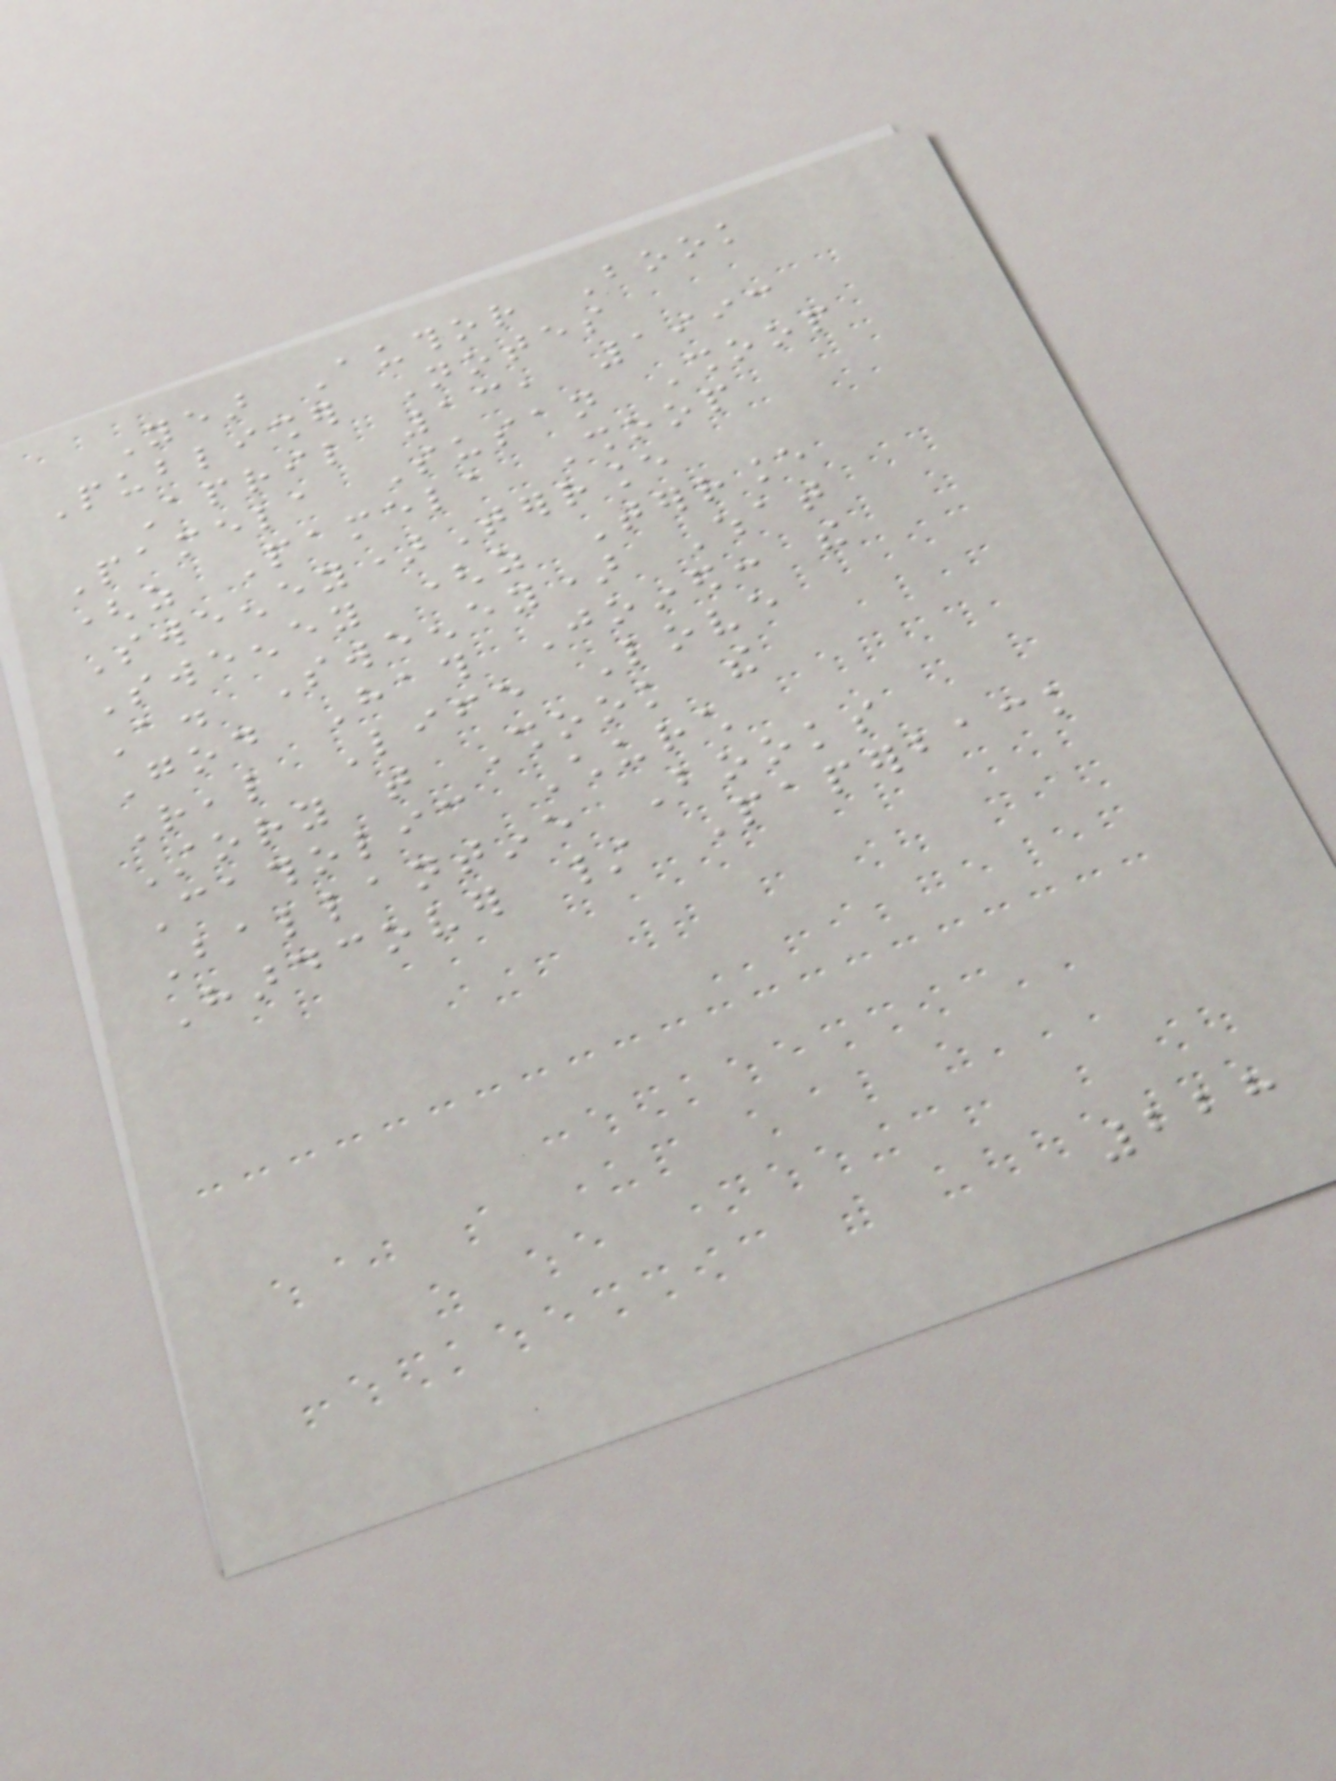Year Author Book
Publisher Notes
April 13, 1993
Pamela Susan Shoop
(as Pamela Shoop
Sweeney)Terrance
Sweeney (as Terrance
A. Sweeney) What
God Hath Joined: the
Real Life Love
Story that Shook the
Catholic Church
Ballantine Books
Hardcover / Paperback
228
